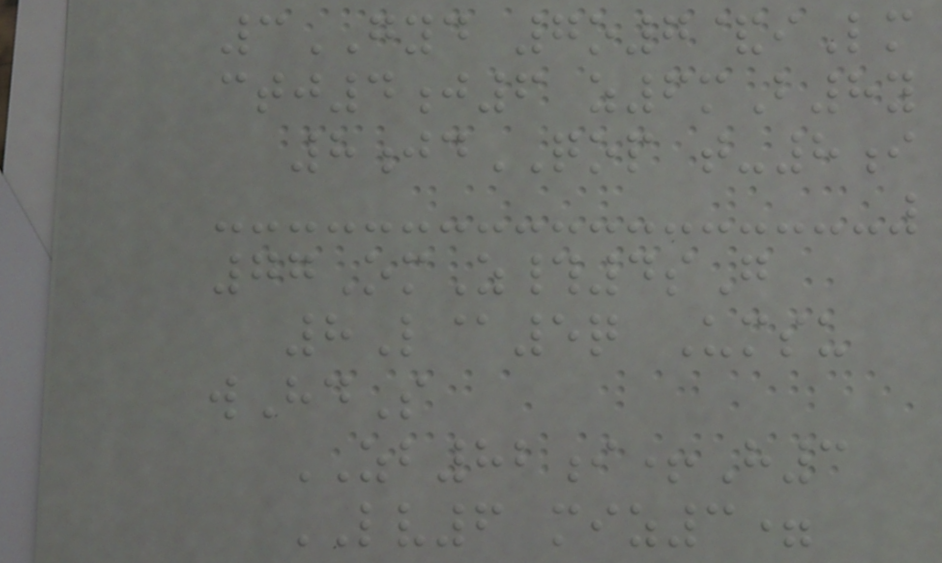3GYD 7o7&iLm
ctj4j6 z6mB8y
8jdQOP t-8i
77OmZ#4sG
8L@5q Umsu
wHdS
ZB82i+H3
LV6 miz3=
